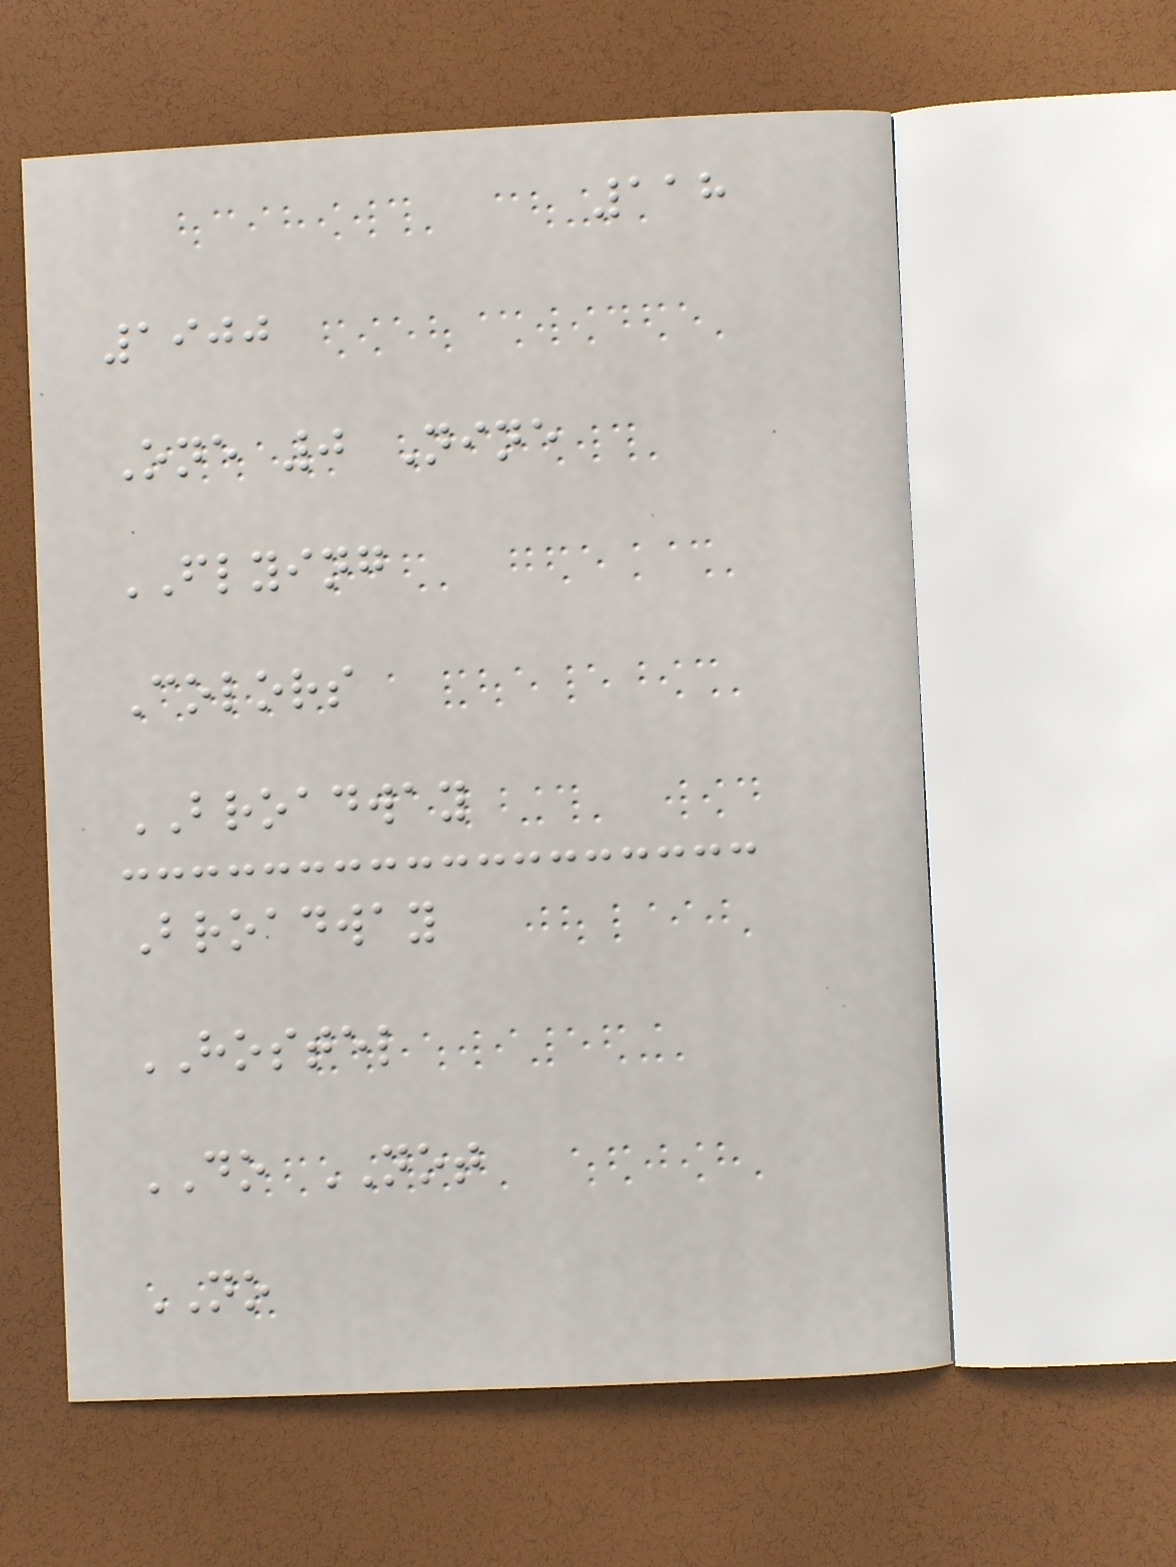118
1900
One 0 Nine
FLYING
Colors
BROADWAY
Broadway
HOSTEL
DO NOT
NO
